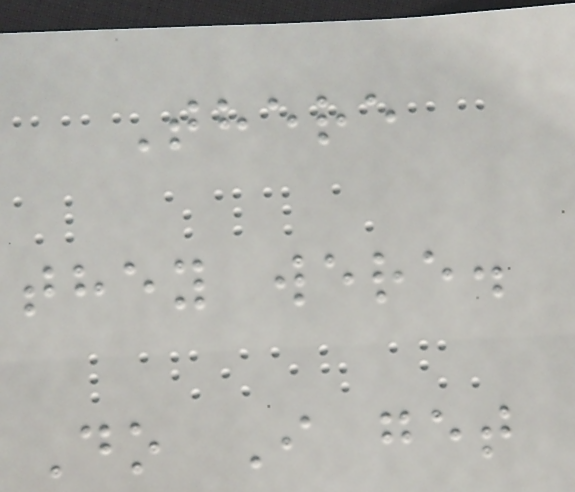There
they were.
Do I get
